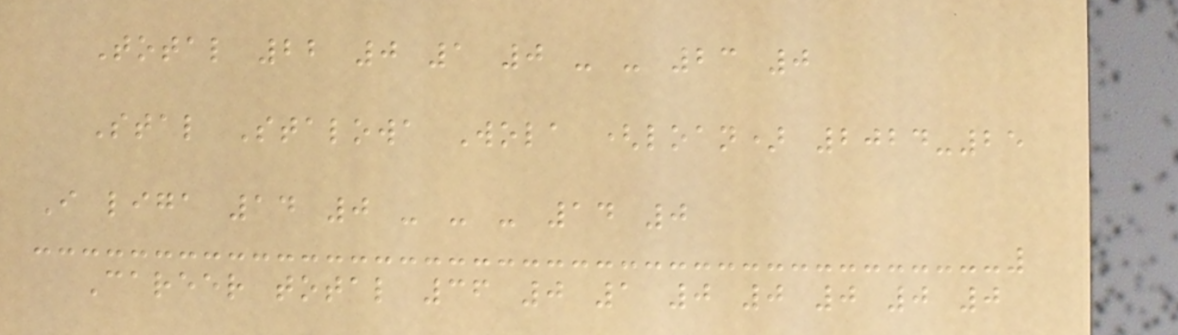Total 22 0 1 0 - - 23 0
Stal Stalowa Wola (loan) 2024-25
I liga 14 0 - - - 14 0
Career total 36 0 1 0 0 0 0 0
